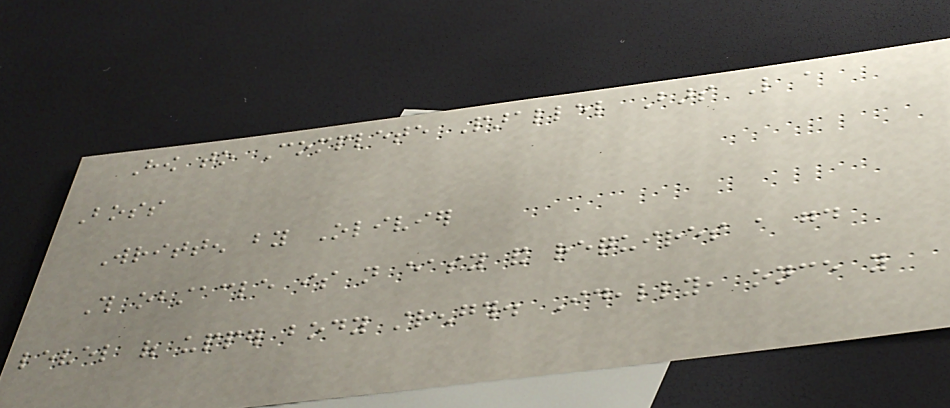How to Complete Parallel Bars Like a
Boss
Written by Olivier
This obstacle is not easy and requires a good
level of upper body strength. Ideally, once you
